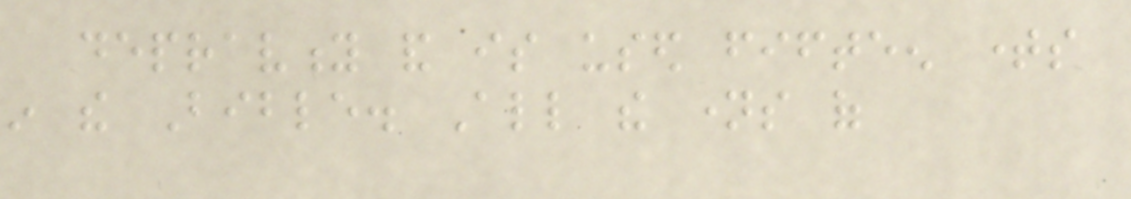depravity and is used fifteen times
in the Bible. All the names of
